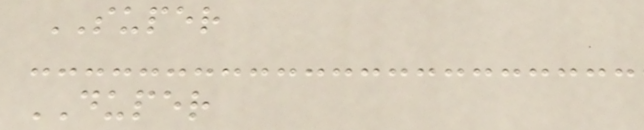SUPER
DUPER
